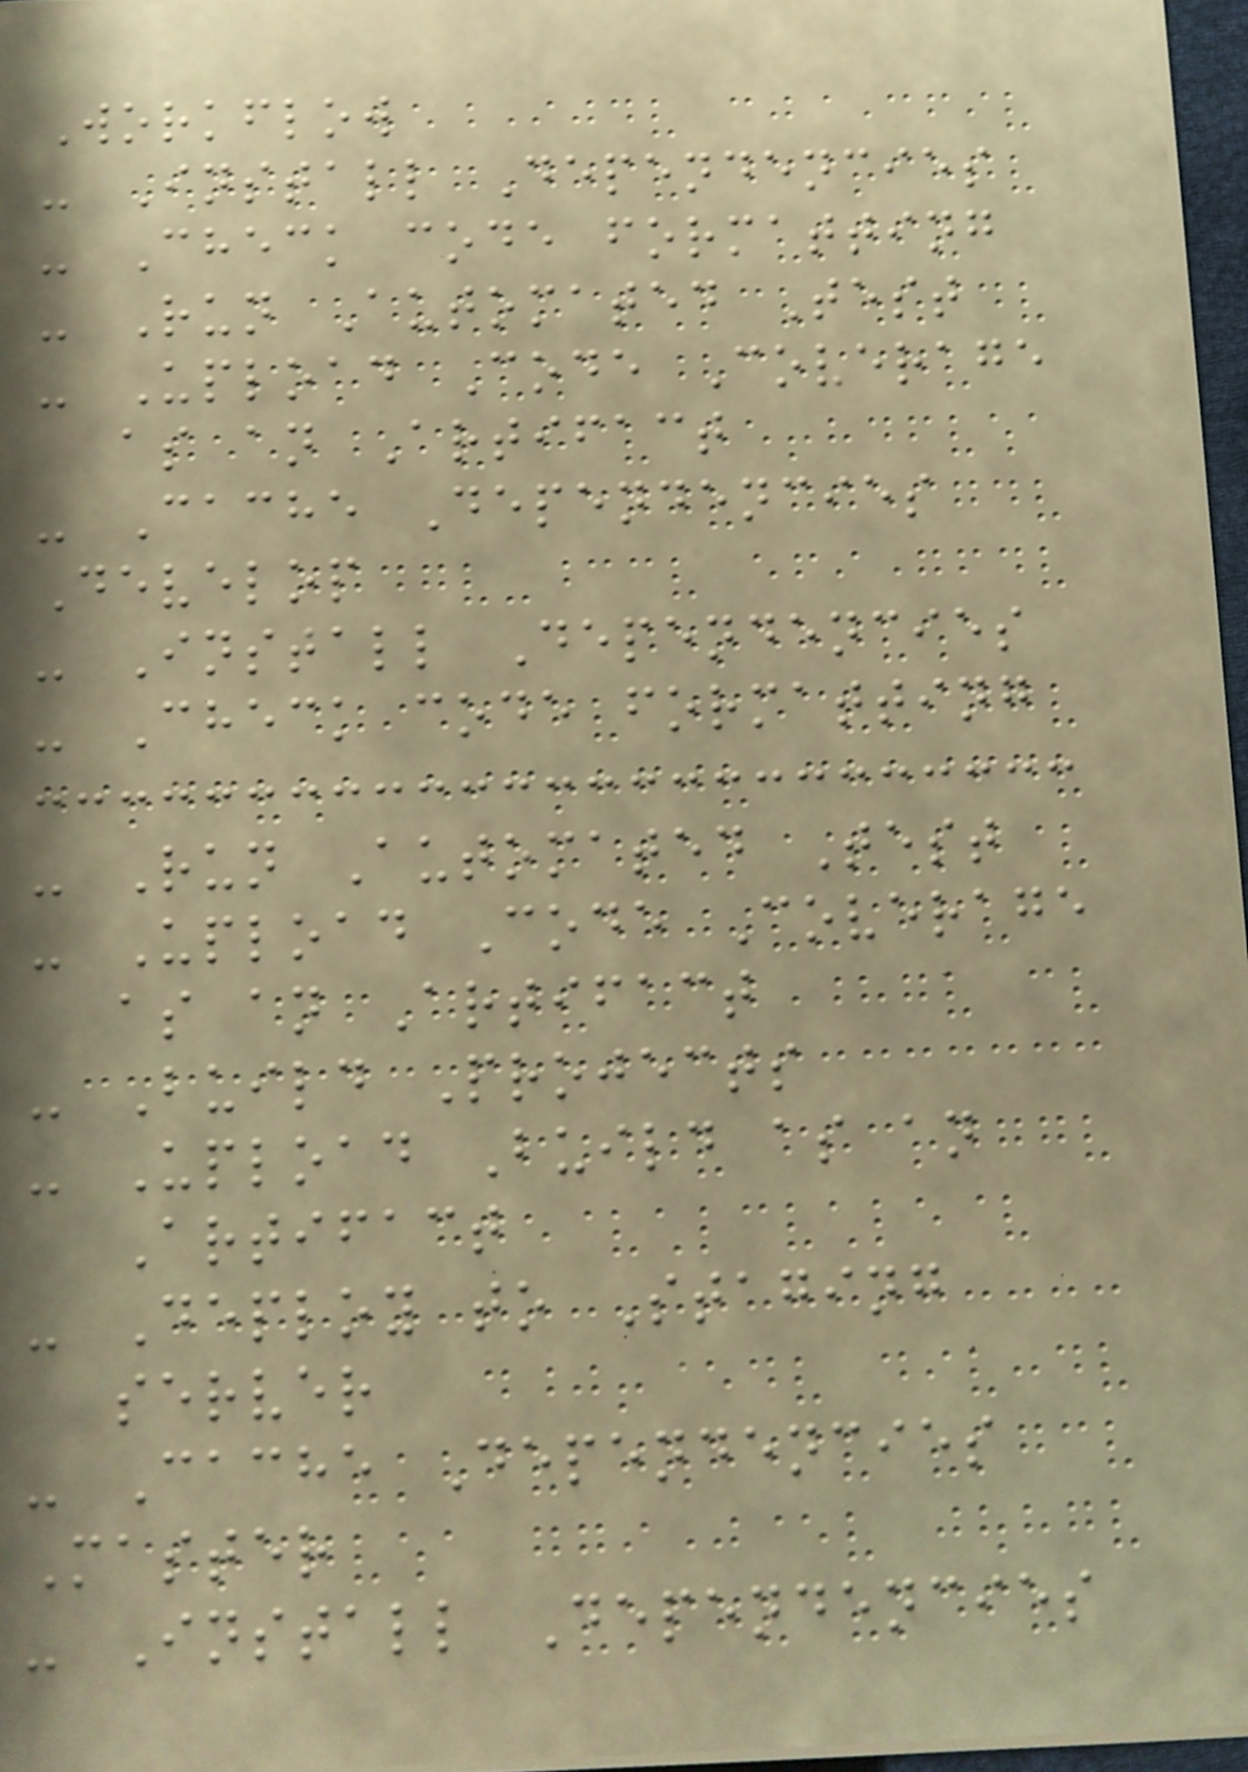Workflow
- Install Dependencies
- Check code formatting
- Run Automated Test
- Upload Code Coverage
as an Artifact
- Cache Dependencies
Develop
- Install Dependencies
- Check code formatting
- Run Automated Test
- Upload Code Coverage
as an Artifact
- Build Projects
- Upload Build as an
Artifact
- Deploy to Staging
server
- Cache Dependencies
Master
- Install Dependencies
